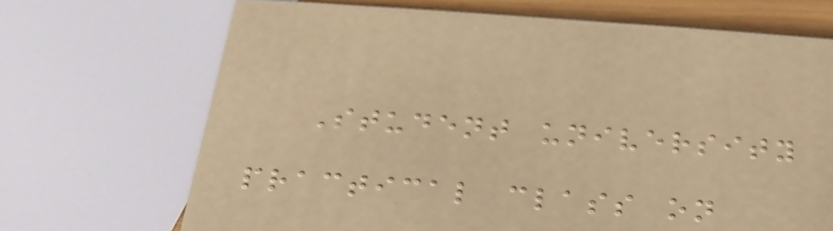Student university
practical class on
